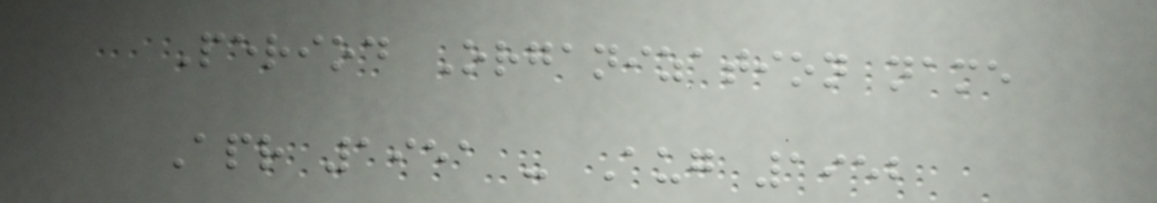Period Organization name
Apr 1951 - Aug 1952
